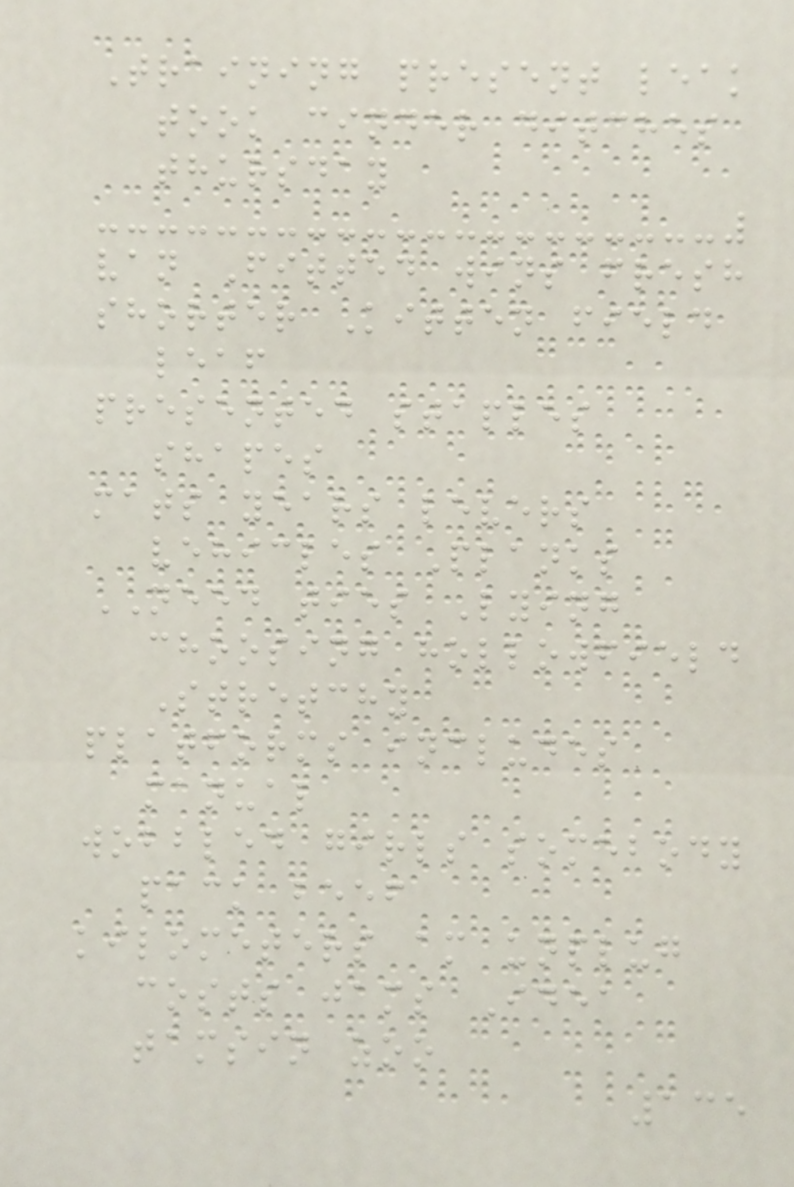Training present leak
took cinder ditches
thursday
van Fitted wins fresh
shorter Kitten field
leaf
presented staples
shapes
mats years levers
vehicles Planks
NEED ties Lying
choosing hollowfield
Stretchy
platforms includes
manual
wobbled girls somebody
pack beef
kilometers am unplug
costs jams Idea
tamsin zoo
135
